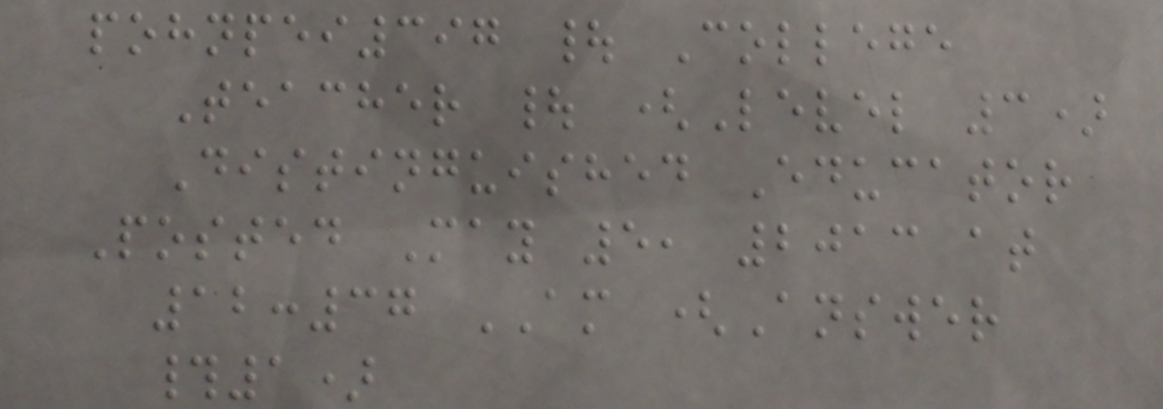pohnpei397 | College
Teacher | (Level 3)
Distinguished Educator
Posted May 5, 2013 at
12:37 AM (Answer
#1)
